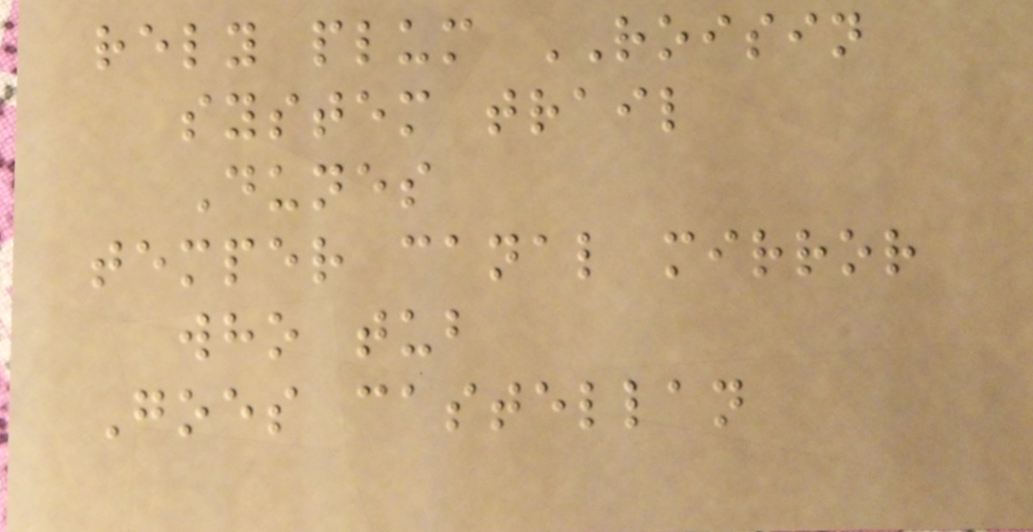rely plum ROISIN
system trail
Dunes
temper canal mirror
who tub
Goes castellan
